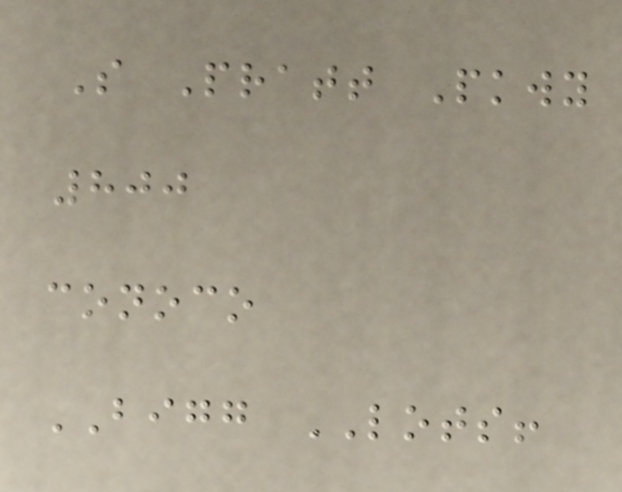S Pratt Pkwy
800
conoco
BIGG LOTS!
